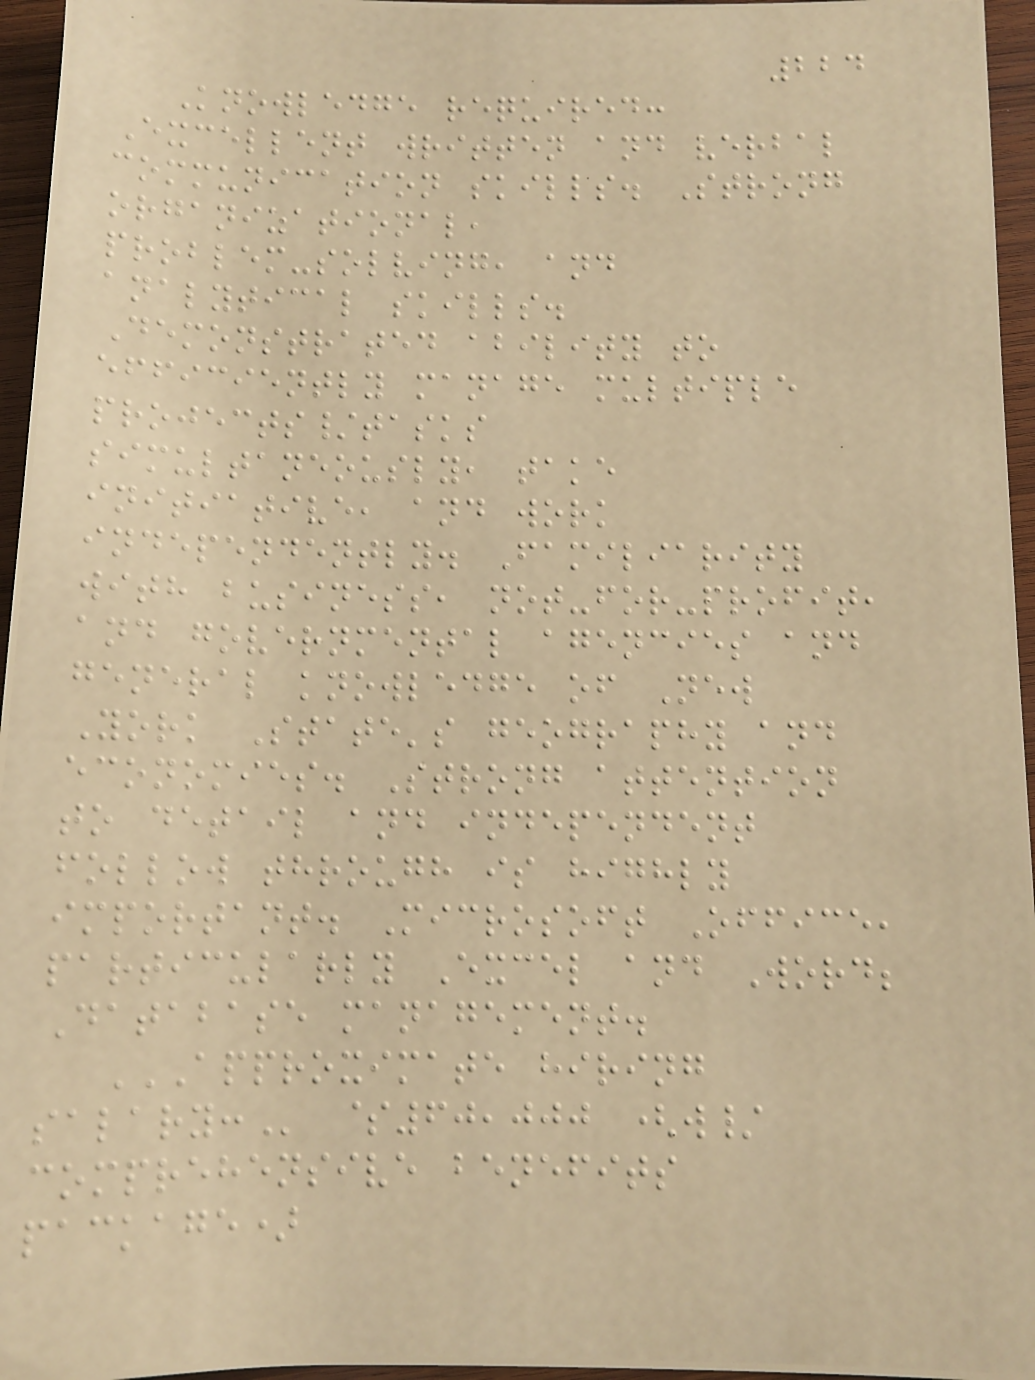224
Knowledge required:
Excellent written and verbal
communication skills. Strong
organizational,
problem-solving, and
analytical skills.
Demonstrated ability to
efficiently manage multiple
projects/tasks
simultaneously, take
initiative, and work
independently. Familiarity
with business, not-for-profit,
and governmental agencies and
general knowledge of New
York State's geography and
economies. Strong attention
to detail and independent
follow through is highly
important. Microsoft Office,
particularly Excel and Word;
Database management.
APPROXIMATE HIRING
SALARY: $60,000 (w/
comprehensive benefits
package)
